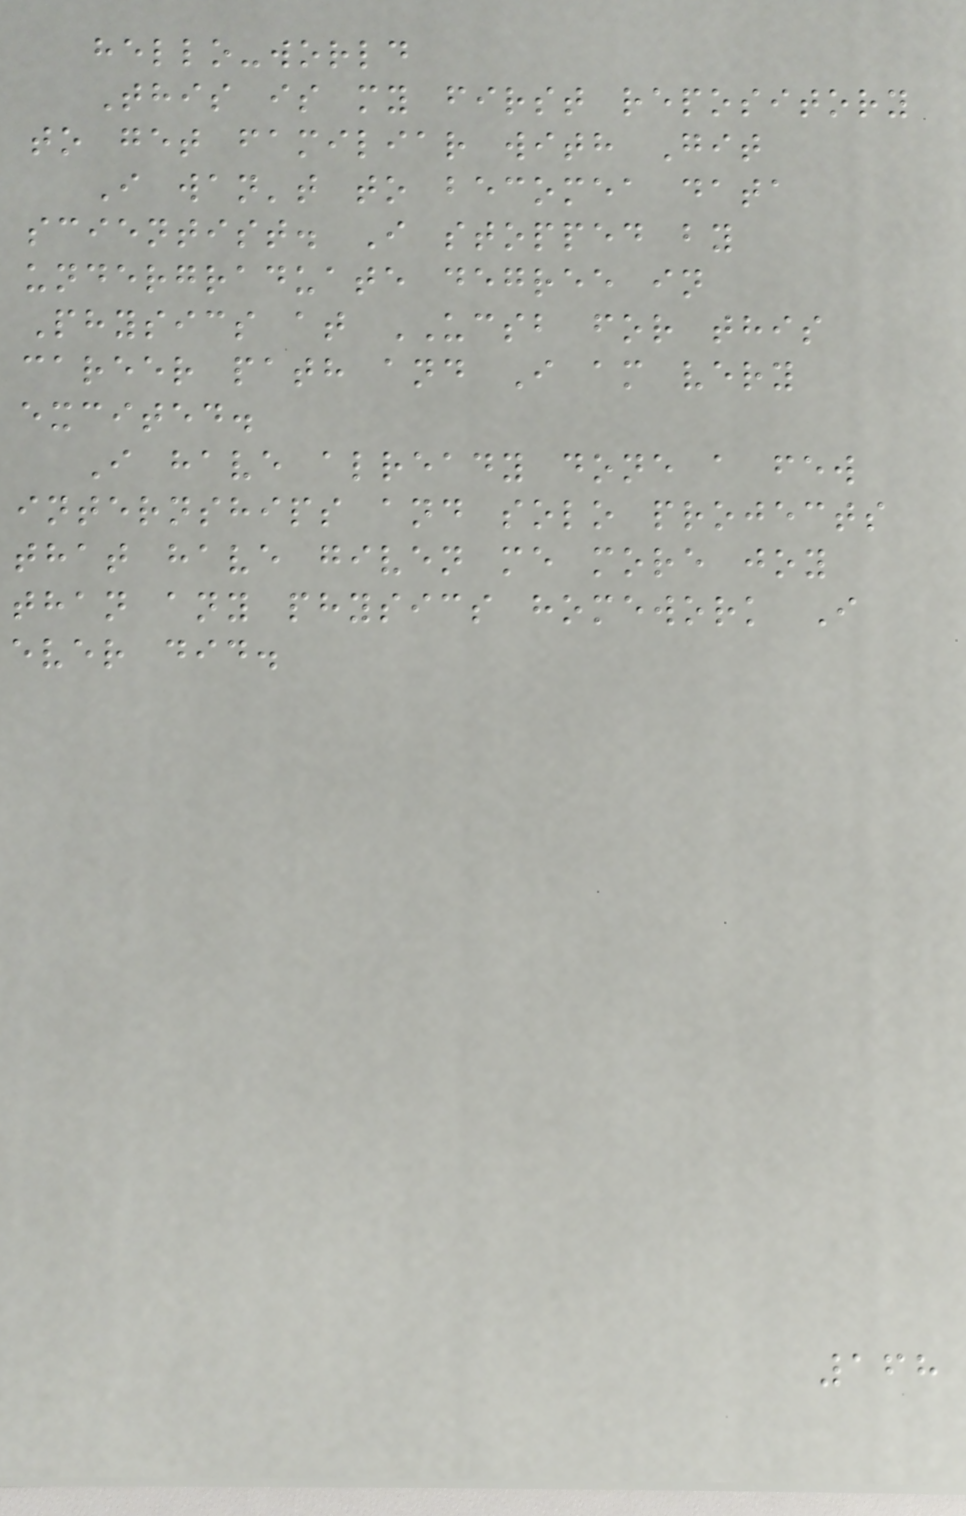hello-world
This is my first repository
to get familiar with Git
I wan't to becomea data
scientist. I stopped by
undergraduate degree in
Physics at UCSB for this
career path and I am very
excited.
I have already done a few
internships and solo projects
that have given me more joy
than any physics homework I
ever did.
168
